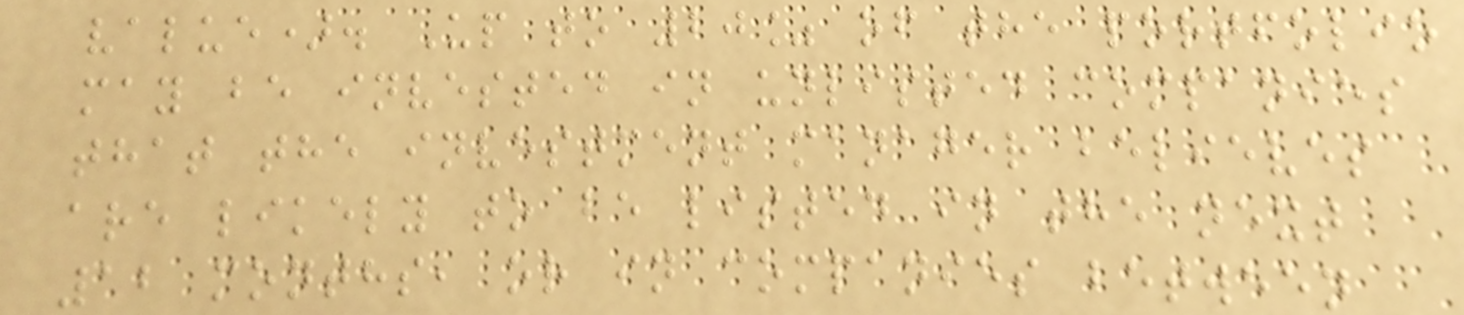value). Up to 20% of the portfolio
may be invested in unlisted companies
that the investment manager believes
are likely to be listed in the next
12 months, or in companies between
